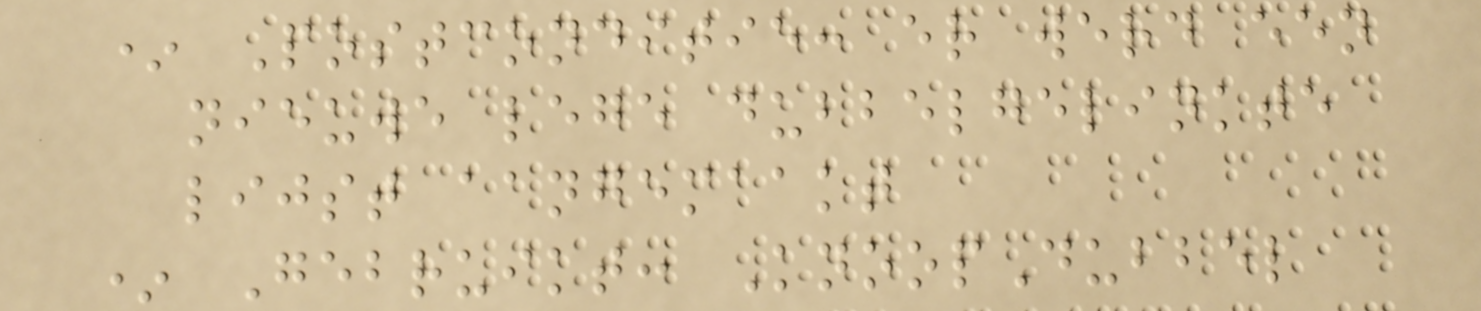* Postconditie: er werd een
nieuwe lege dubbelgelinkte
lijst aangemaakt
* Gebruikt: KnoopDubbel
